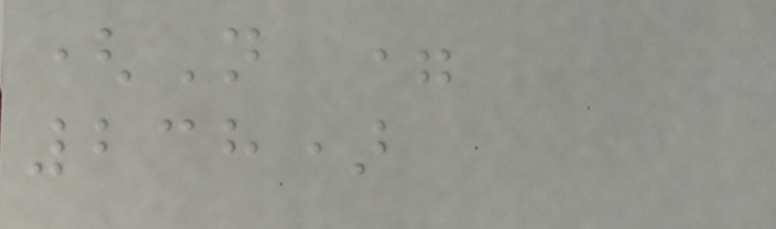(N =
238)
